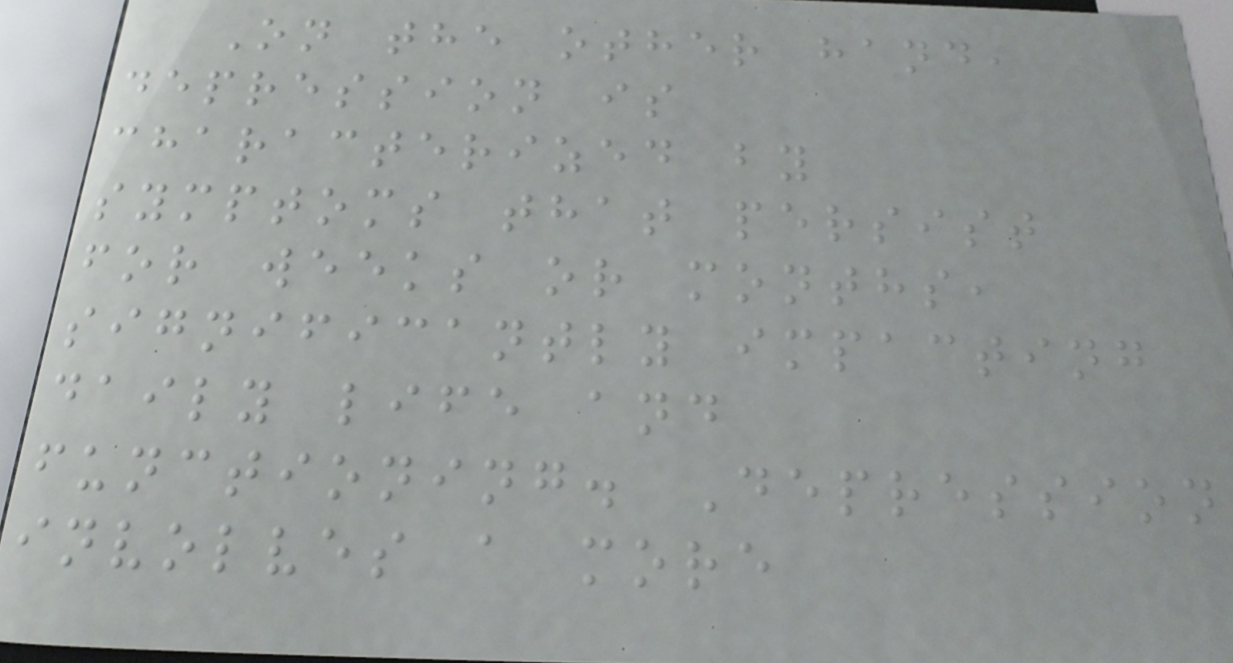On the other hand,
depression is
characterized by
symptoms that persist
for weeks or months,
significantly impacting
daily life and
functioning. Depression
involves a more
